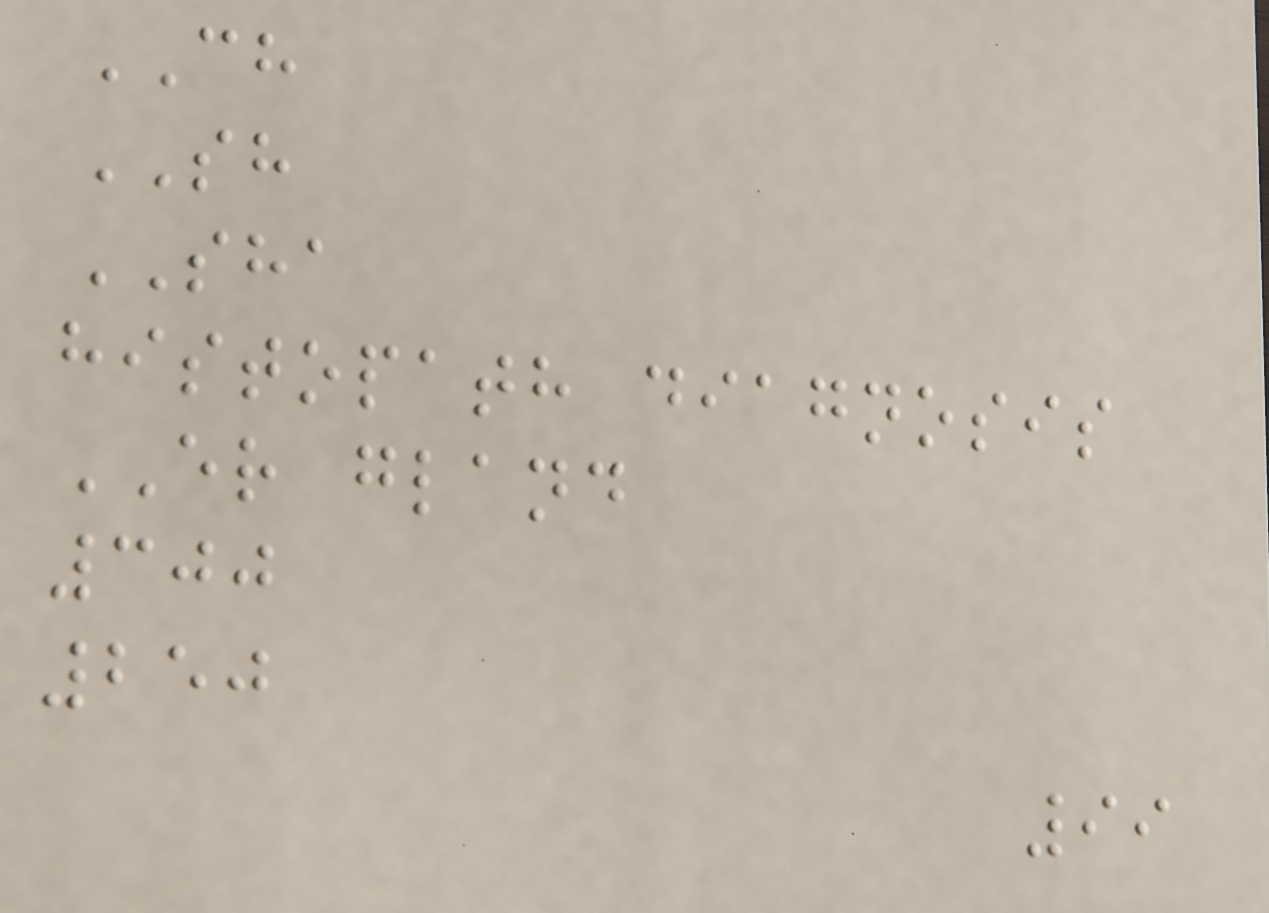CH
SH
SHA
histopath diagnosis
ER gland
300
250
99
